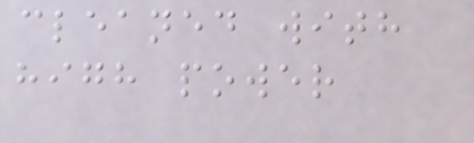cleaned with
high power
